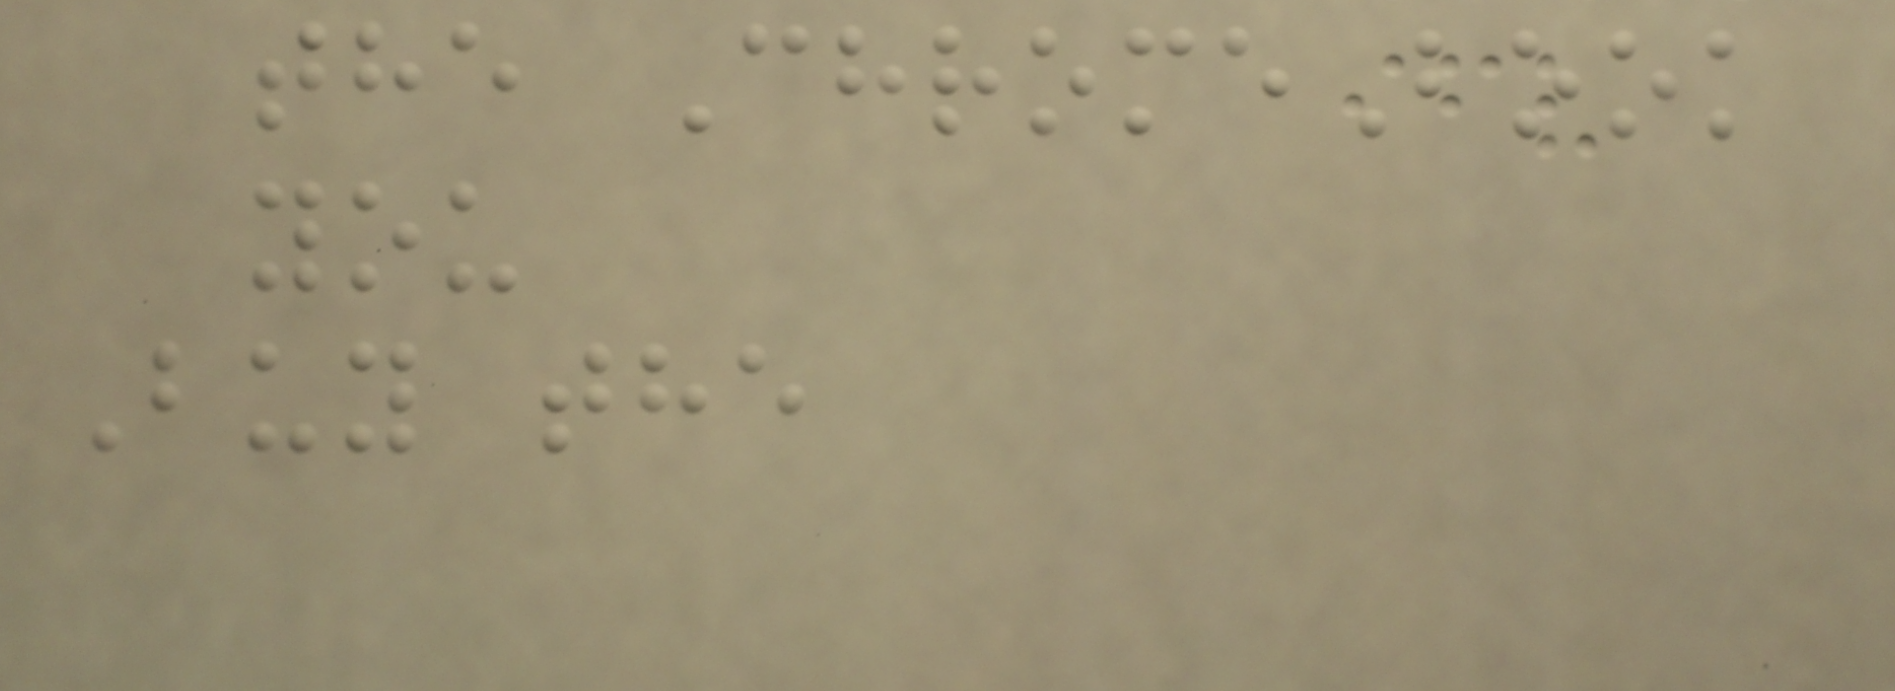the ChromeBook
you
Buy the
